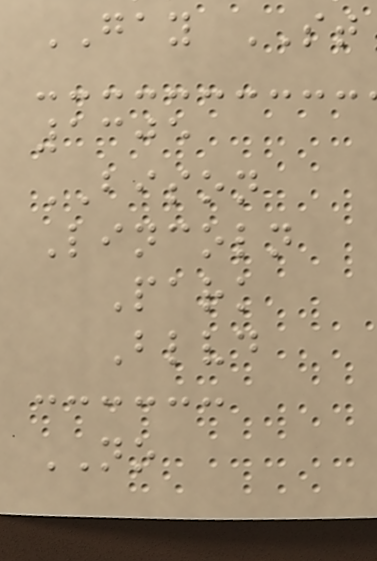GAY ST
1305
BISON
Lincoln
Park
Blvd
NO
